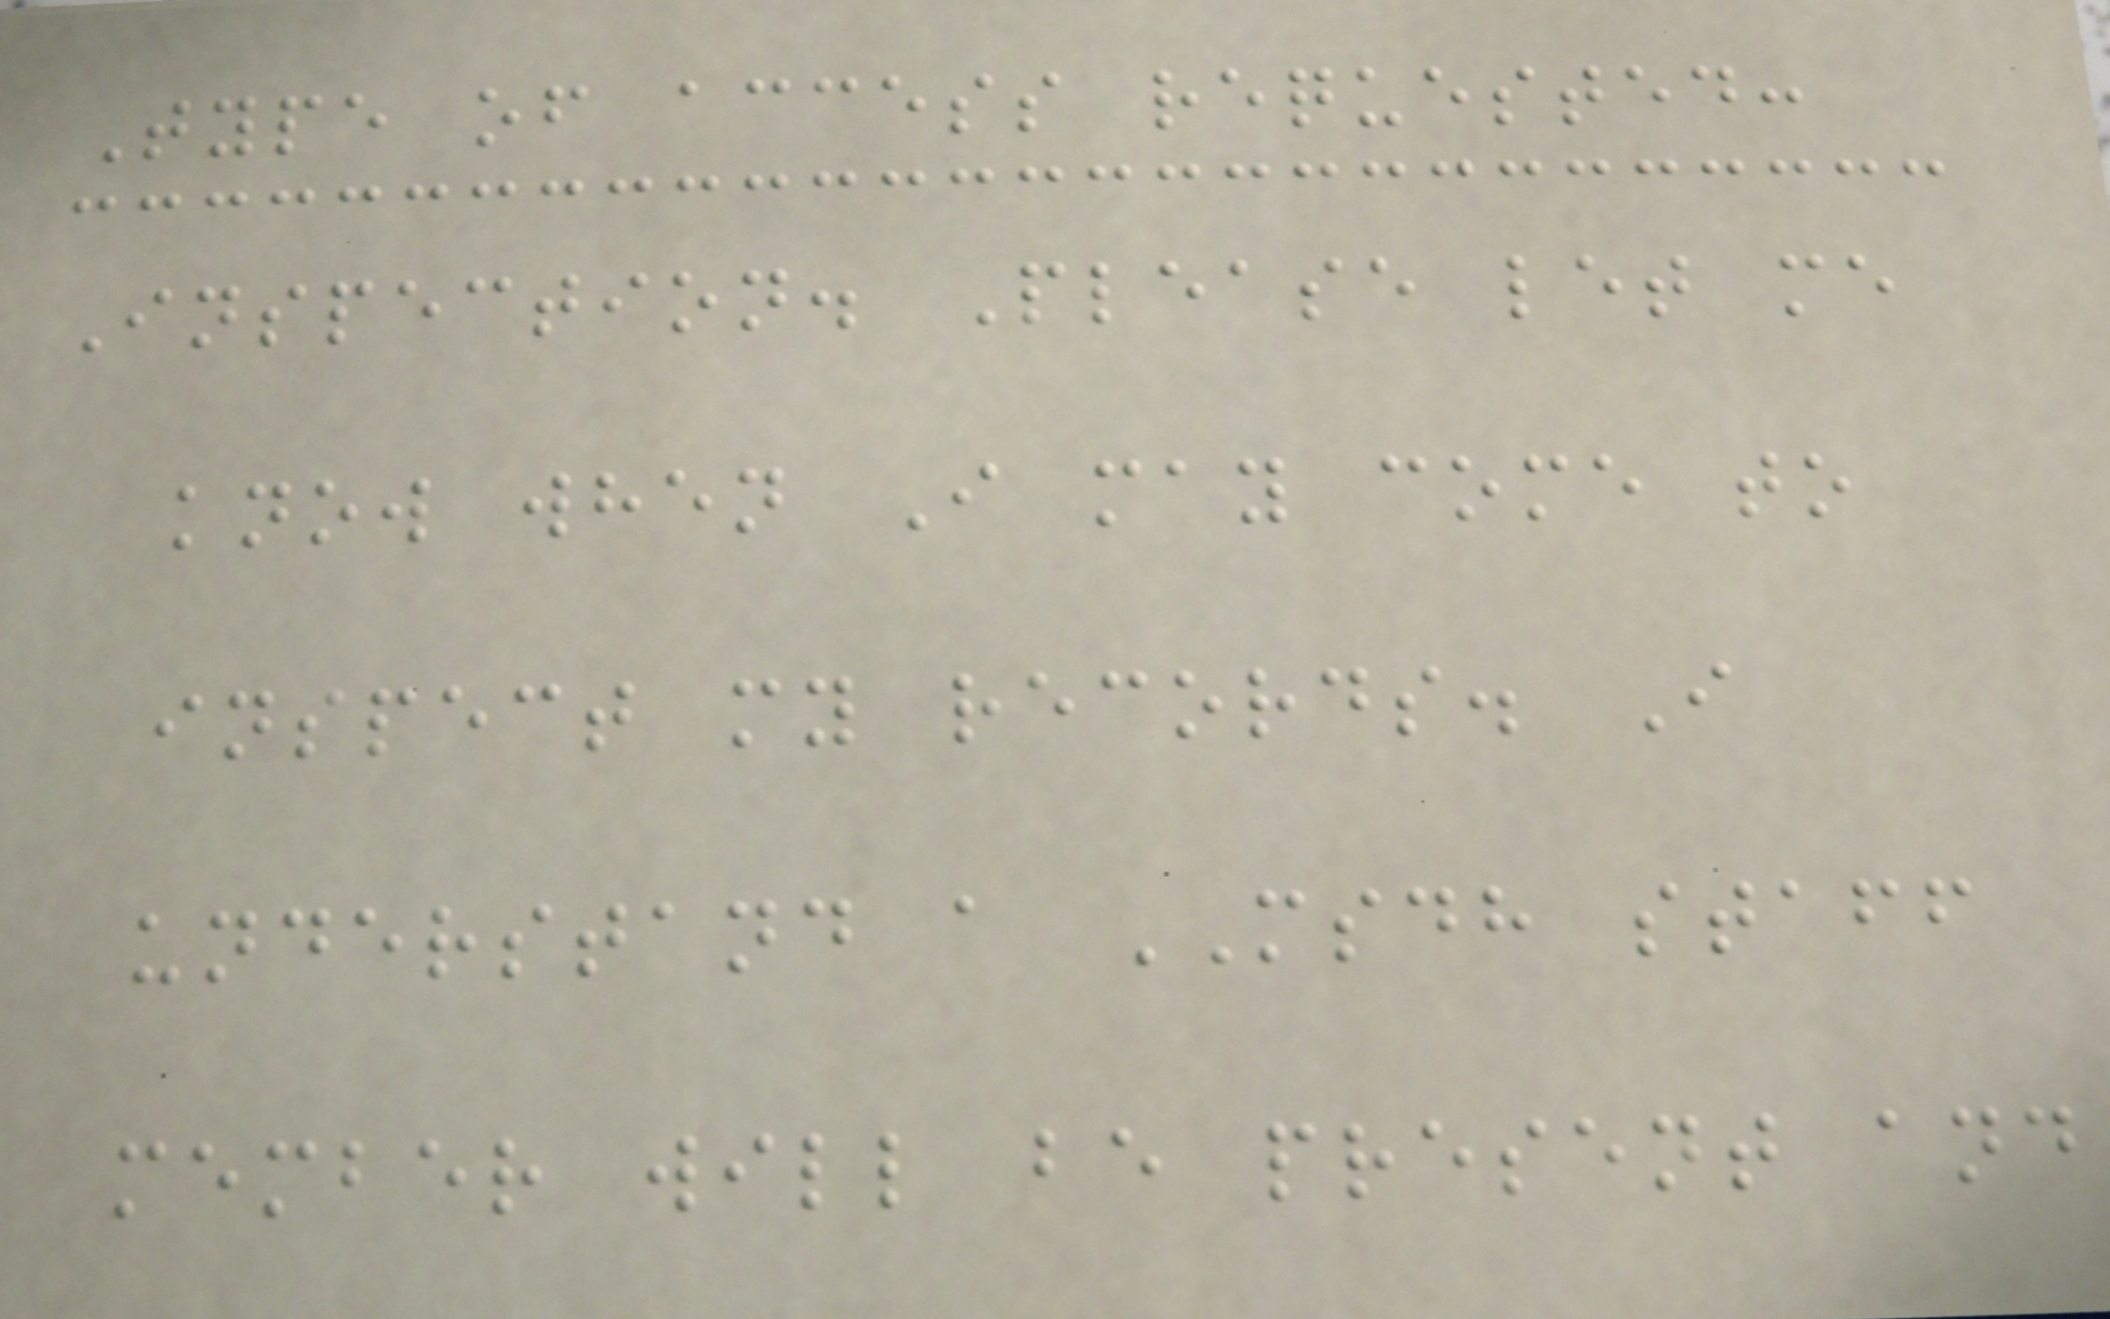Type of access requested:
Inspection. Please let me
know when I may come to
inspect my records. I
understand a MSDH staff
member will be present and
